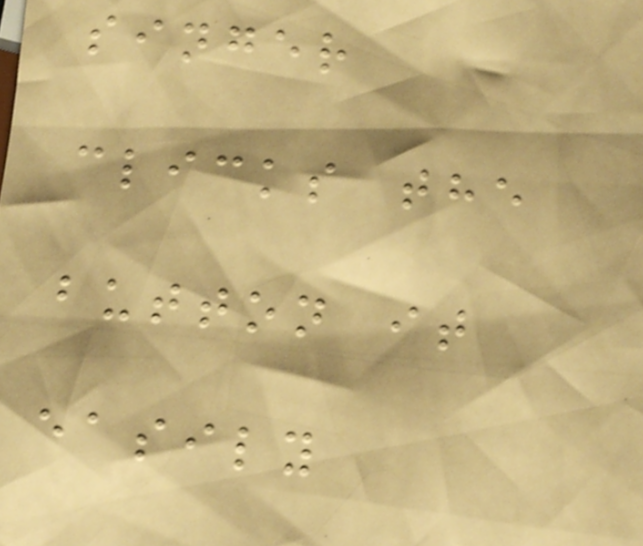singer
clicks the
button it
easily
